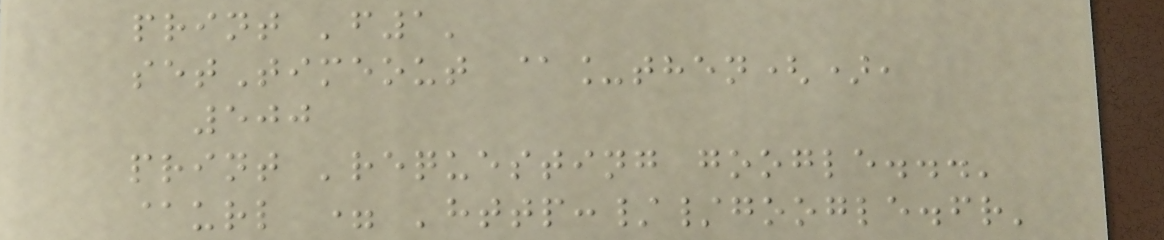print 'f1'
setTimeout @_then(),
500
print 'requesting google...'
@url = 'http://google.fr'
